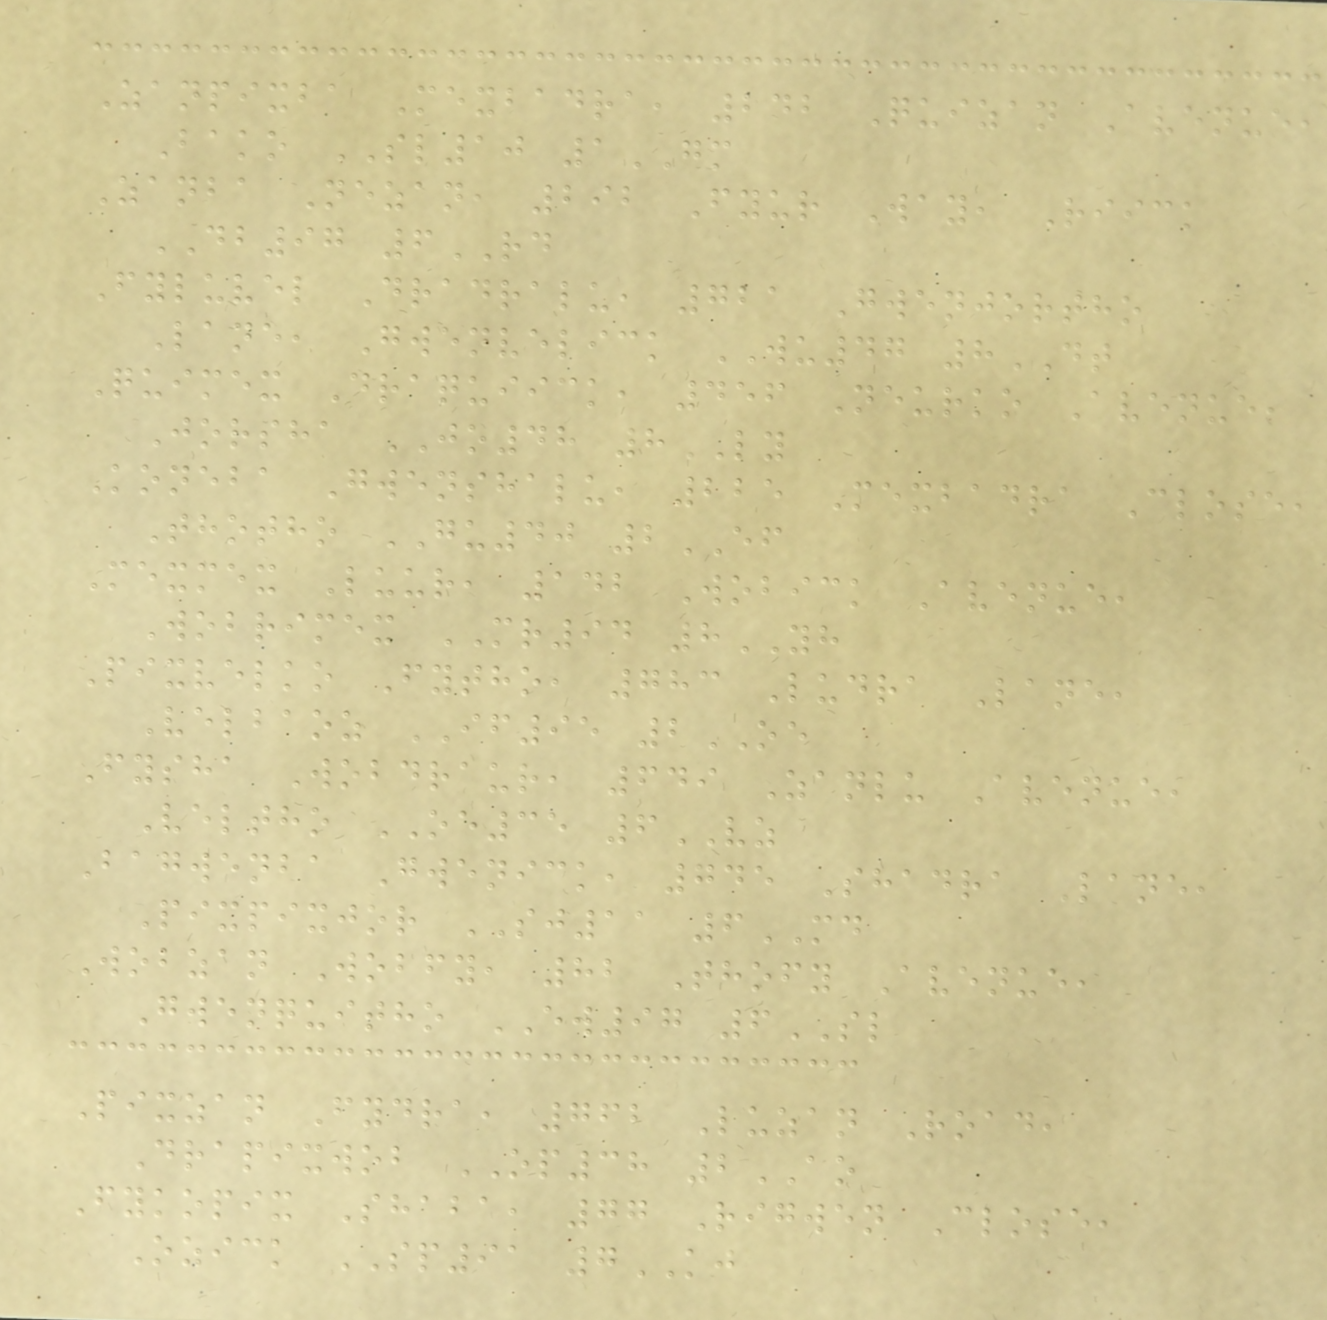Zanpixba Mexbadra, 242 Quizan Avenue,
Bako SL10 1GM
Zanba Nezan, 292 Fyur Way, Riick
DB97 6RD
Fyluvel Dradralu, 721 Gwenjortho
Lane, Gwenvelick WU47 8DT
Quimex Draquiick, 456 Neurko Avenue,
Jorsha JO48 8LY
Koneba Gwenshalu, 225 Mexbadra Close,
Thotho GU40 2EF
Mexmex Luur, 142 Wobick Avenue,
Wobrimex MR94 8YH
Pixvelko Fytho, 783 Ludra Lane,
Velbaoz IF95 2OE
Fysha Wobdraur, 649 Zanlu Avenue,
Veltho OE35 6VZ
Bagwenba Gwenick, 745 Shadra Lane,
Pixpixjor SJ11 6MD
Wobzan Wobfy, 82 Thofy Avenue,
Gwenquitho EW97 6SL
Pixzan Fydra, 762 Luzan Road,
Drapixwob OP38 2AO
Fykopix Shaba, 77 Rigwen Close,
Ozick SP91 7KJ
